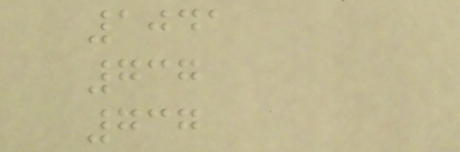1041
737
737
